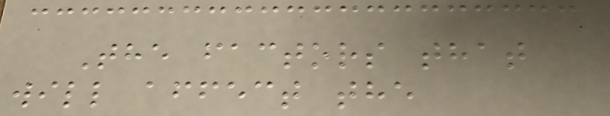The factors that
will affect the
